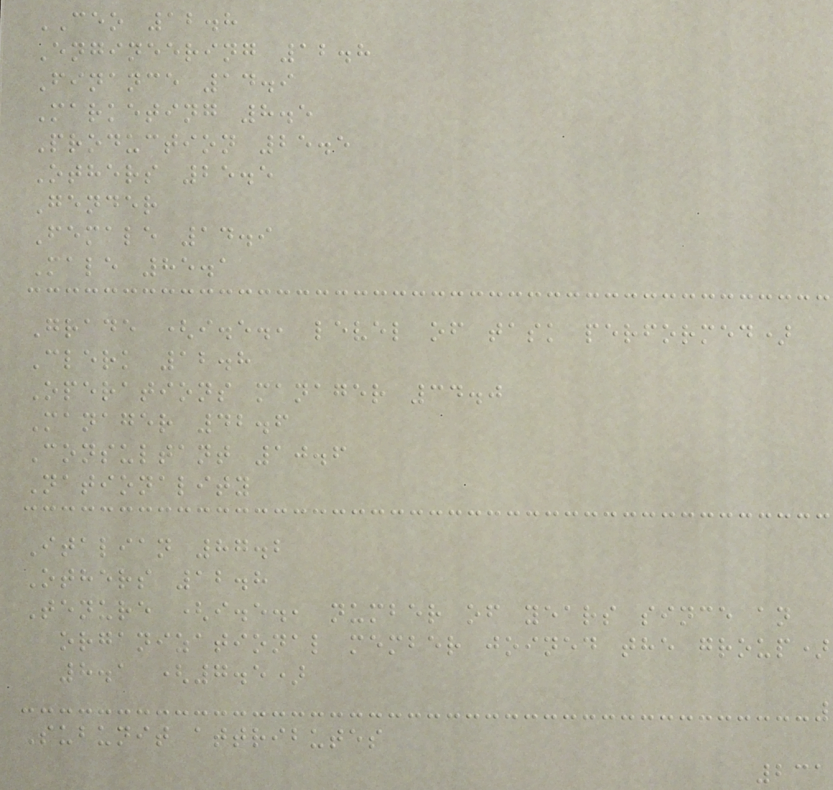CEO 12.8
Engineering 12.8
Finance 14.9
Marketing 8.5
Production 25.5
Others 25.5
Gender
Female 14.9
Male 85.1
Grade (i.e., level of task performed)
Clerk 12.8
Operations manager 34.0
Manager 42.6
Consultant 10.6
Nationality
Italian 87.2
Others 12.8
Tenure (i.e., number of years since an
organizational member joined the group)
8.1 (7.5)
Subunit attributes
231
